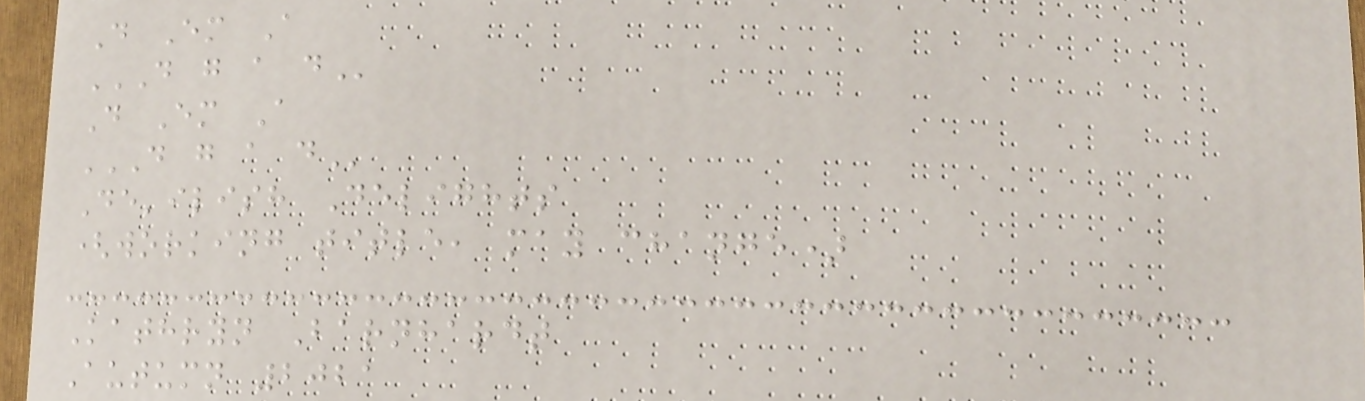D Em A
D G A D
D Em A
D G A D
De'ilish Delights
(working title, may change)
Kathryn Barnhardt
Autumn 2021
